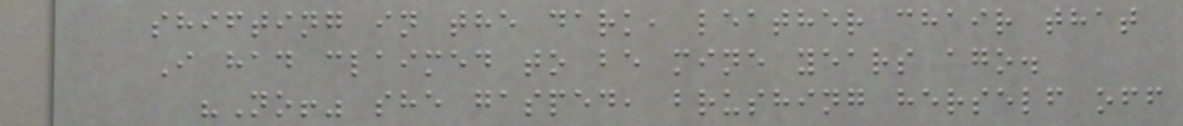shifting in the dark, leather chair that
I had claimed to be mine years ago.
"No!" she gasped, brushing herself off
